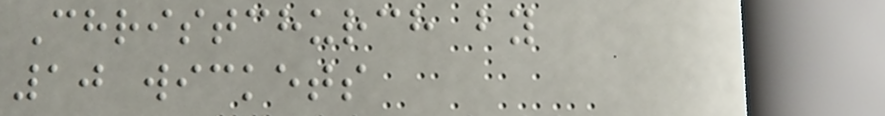Christchurch by
10 wickets
